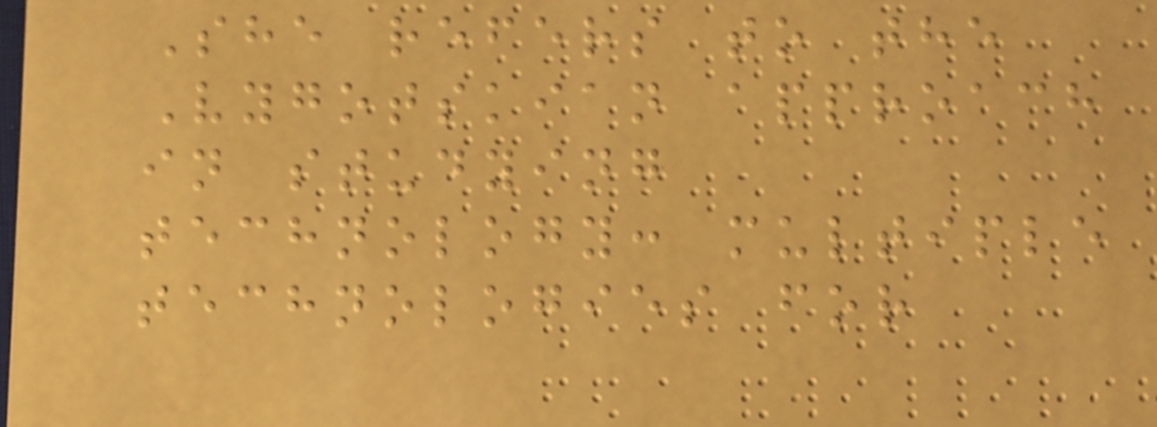She refers to the
Vygotskian approach
in studying
technology: multiple
technologies for
